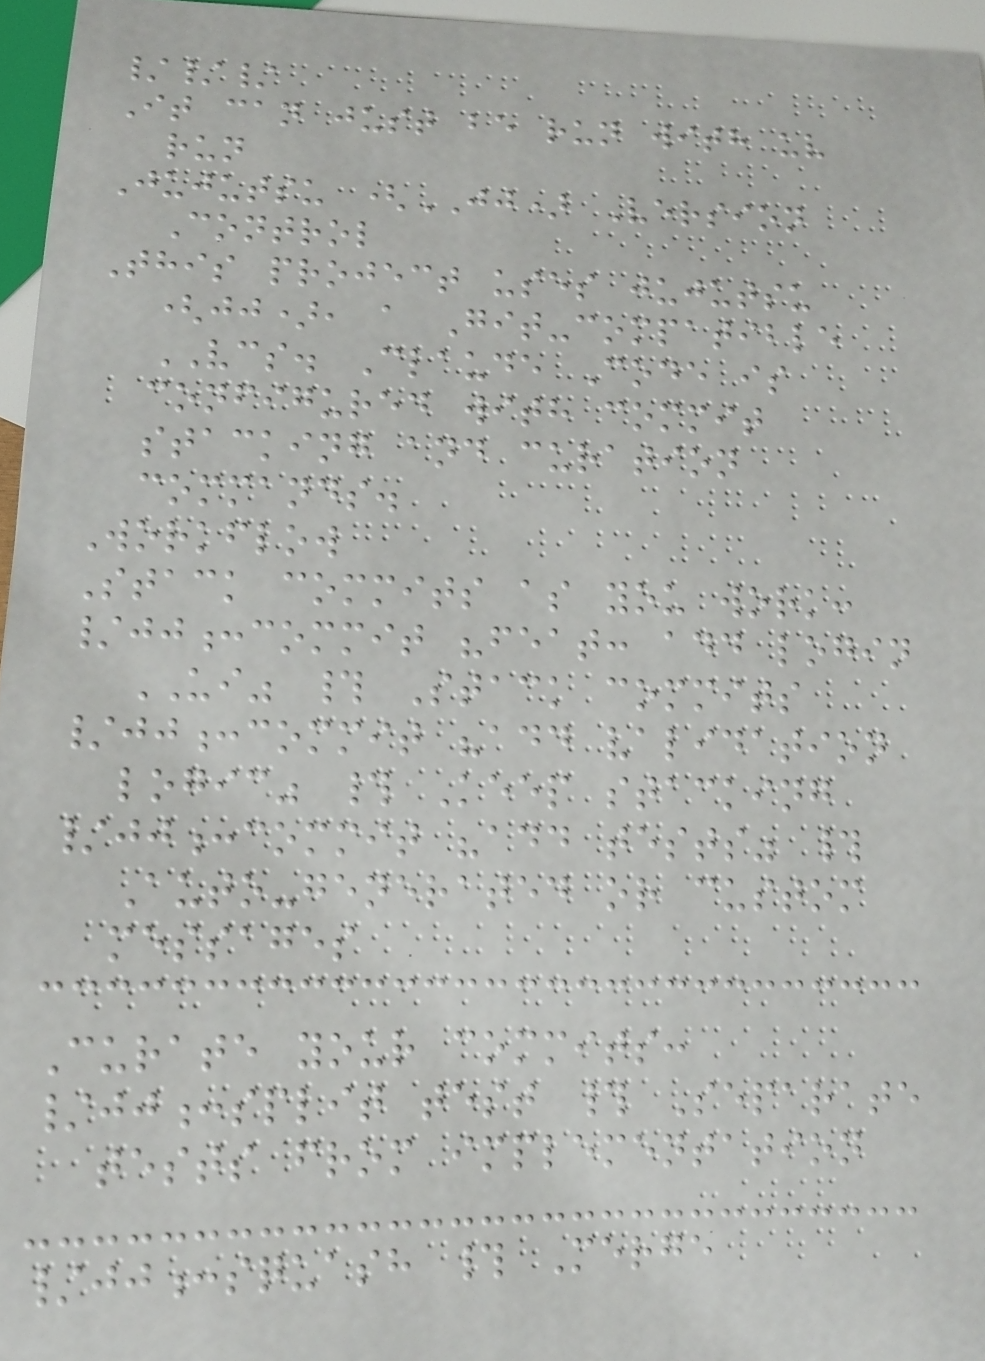///
It can just be run with uv
run
Jujutsu (JJ) Version
Control
This project uses jujutsu
(jj), a Git-compatible
VCS. Claude Code is
configured with commit
stacking and curation
commands.
Workflow
Stack commits as you work:
/jj:commit "feat: add login
UI" # Stack commits
/jj:commit "add validation
logic" # Keep stacking
/jj:commit "add tests" #
Auto-generated or custom
messages
Curate your commits:
/jj:split test # Separate
tests from implementation
/jj:squash # Merge
